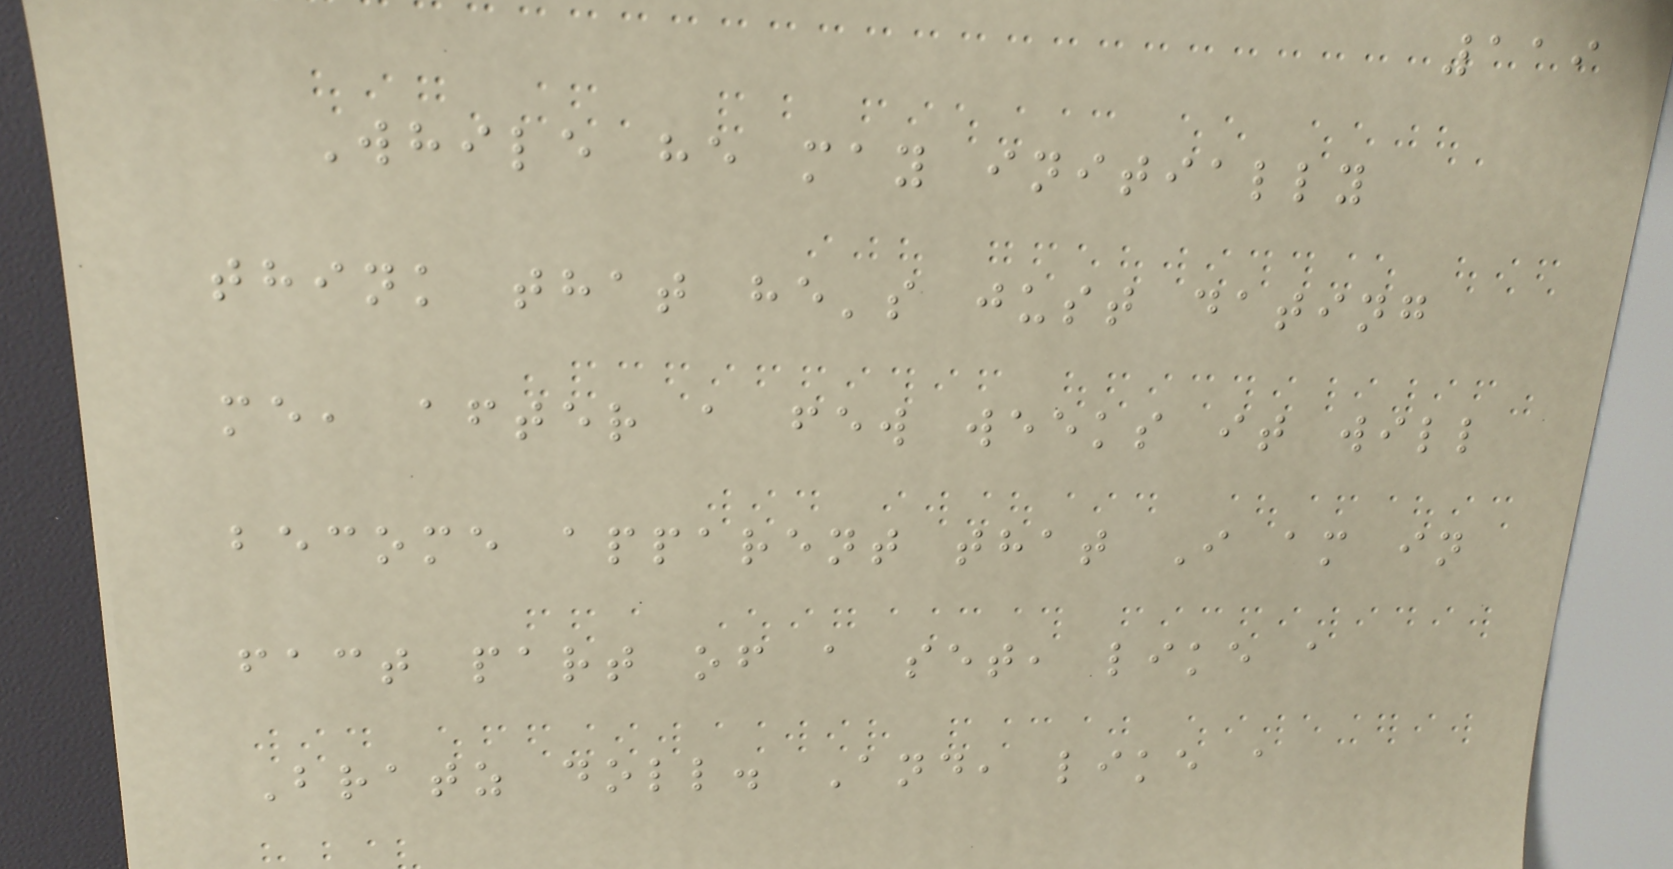119
While he may initially
think that he's just dating
me, after a few weeks it will
become apparent that I am in
fact part of a set, like a
Bratz doll. And, like a
